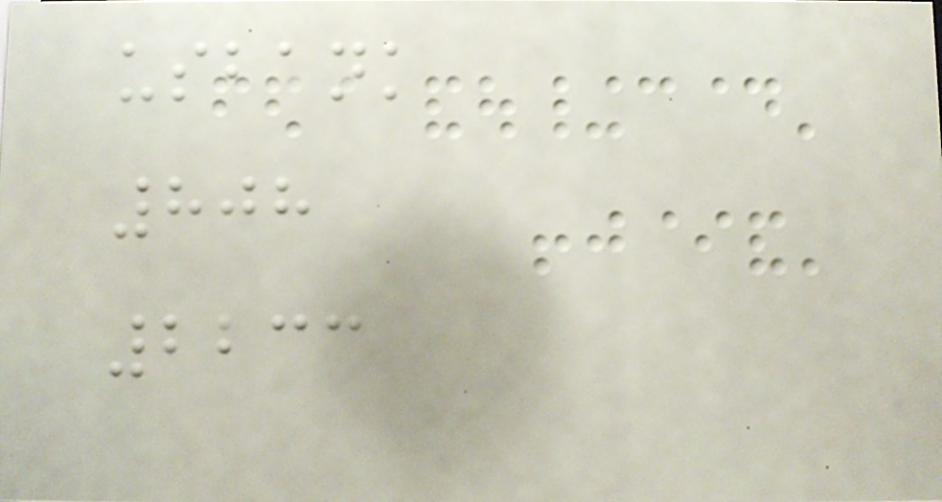usbank
808
2233
